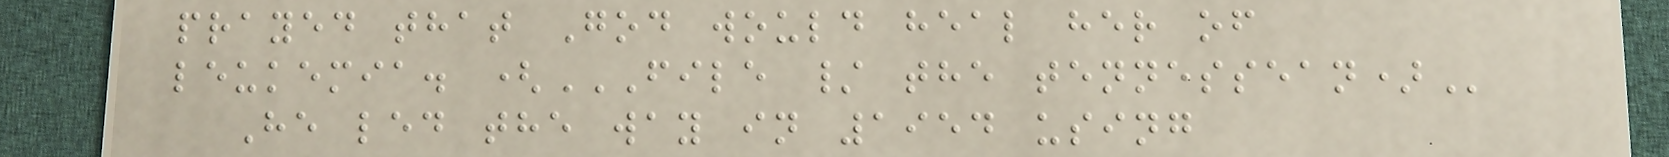prayed that God would heal her of
leukemia. (FILE / THE TENNESSEAN)
He led the way in 1954 using
